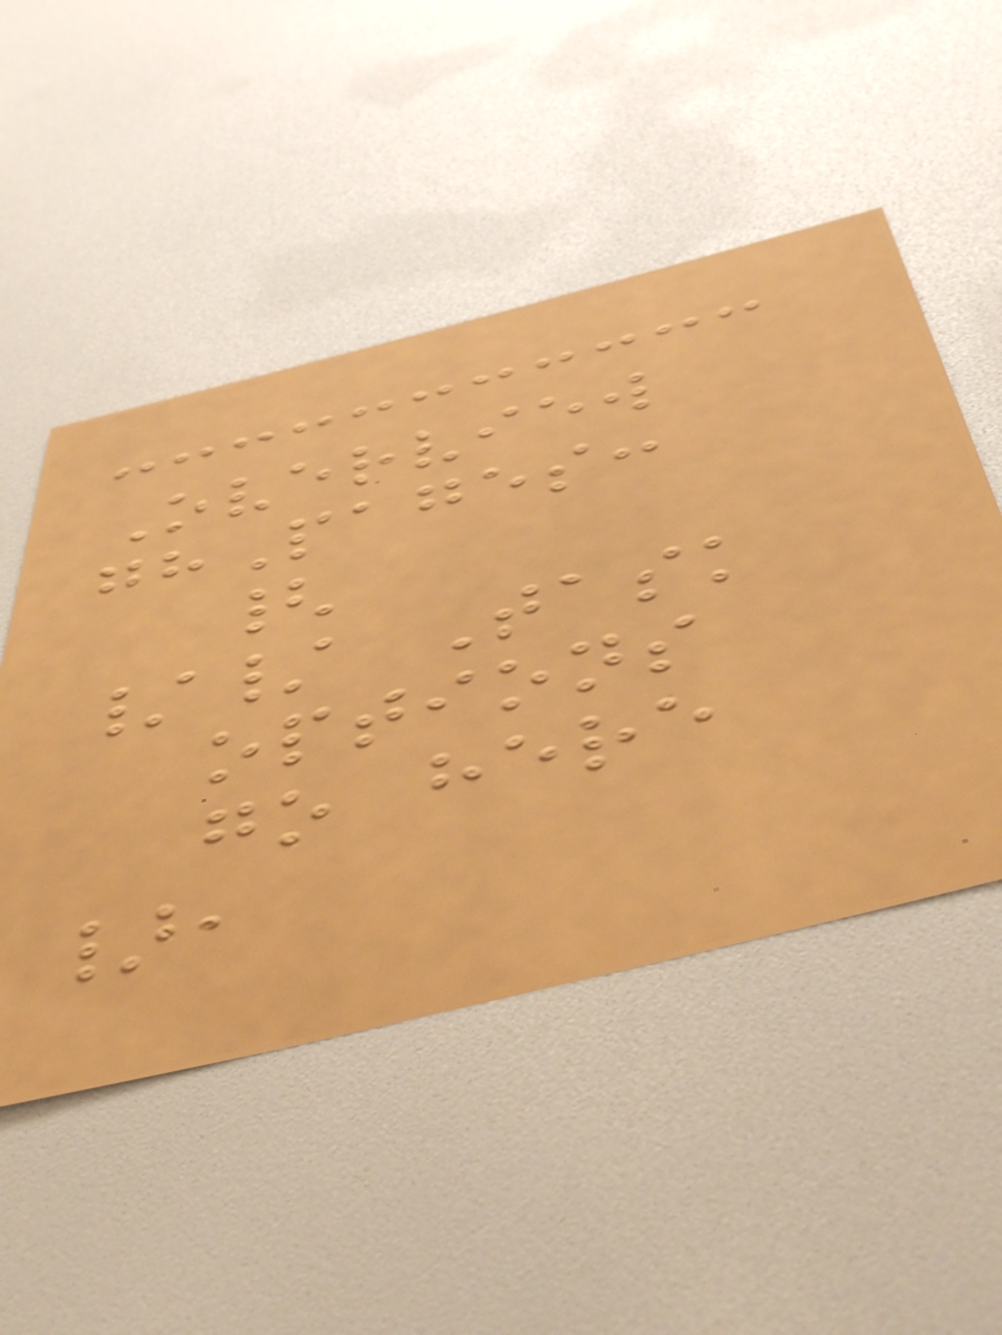Overview
ghPages:
{
// Task
options
go here
},
